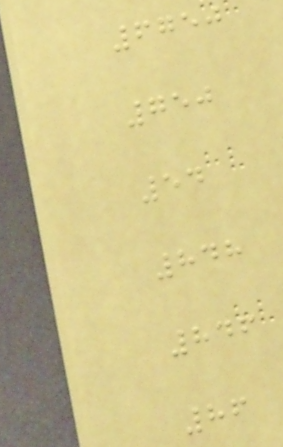6750
750
54
848
846
86
